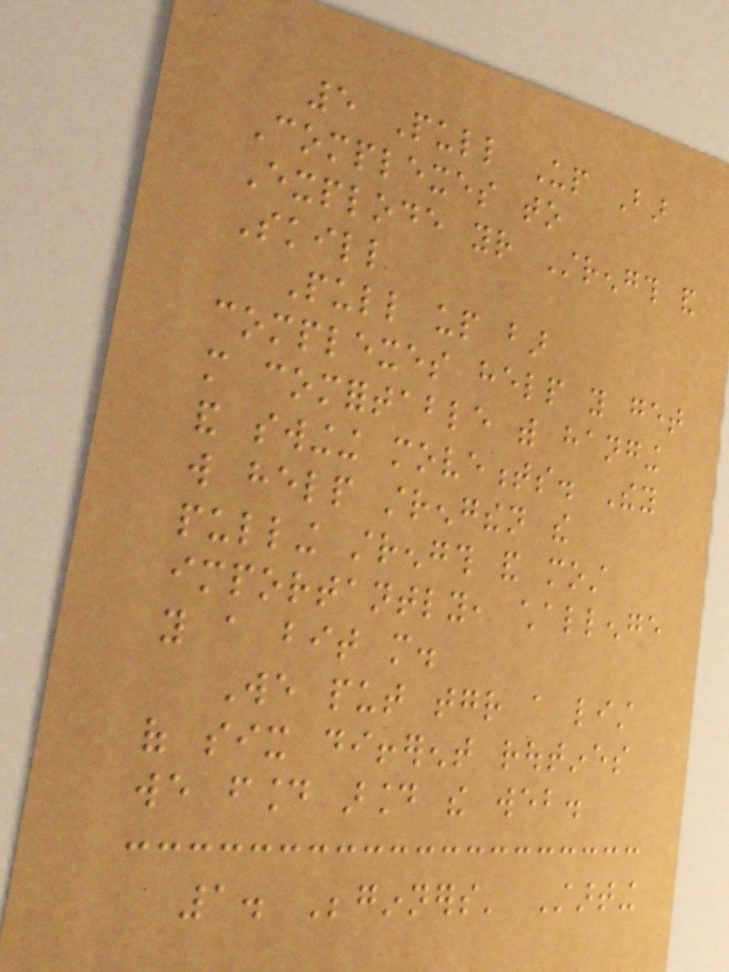5 Pull Up Bar
Complexes to
Explode your Strength and
Skill
Pull up bar
complexes help you get
more comfortable with hanging
and swinging movements. They
will help strengthen the
pulling strength and most
importantly, challenge
you a bit more.
We put together a list
of six different routines
we found around the web.
1. Beginners' Starting
